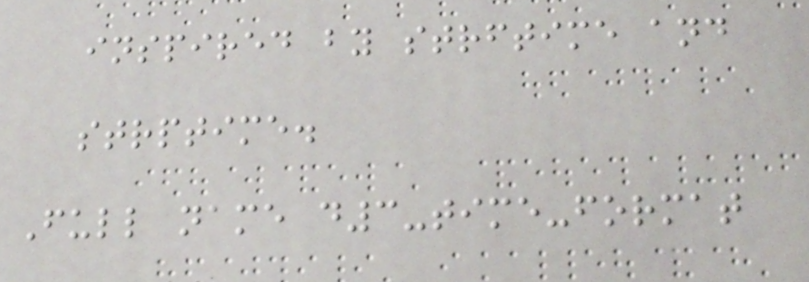inspired by strftime and
strptime.
Full name d3-time-format
